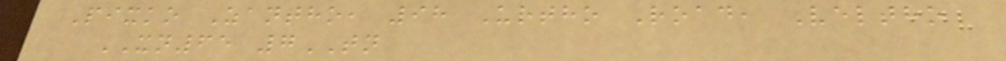Pixko Zantho, 98 Urtho Road, Veltho
XN65 7TN
